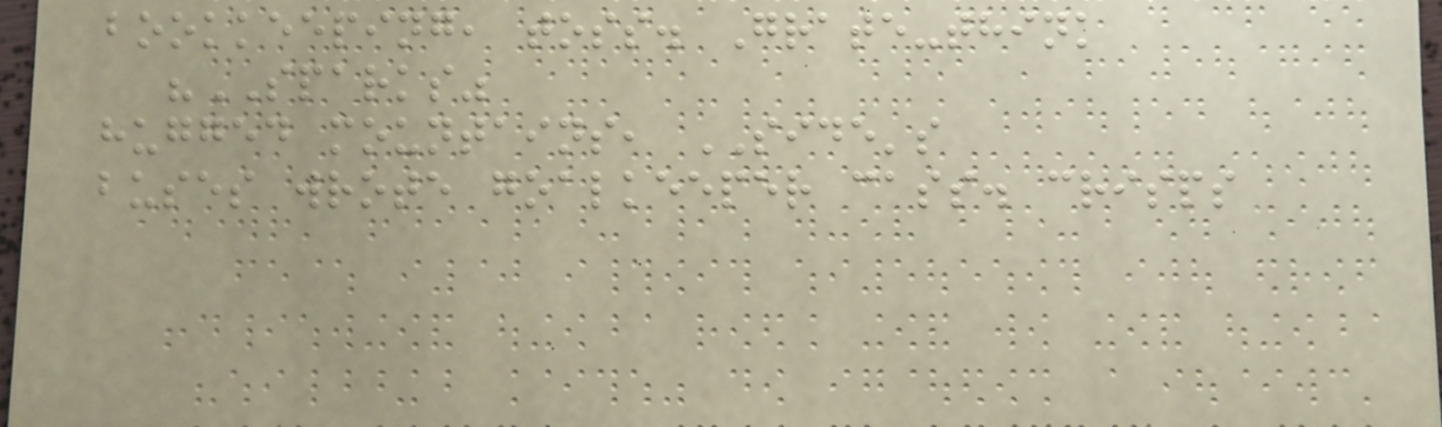bookkeeping, toss. Grate-think
"SPARKS"
hugged mountains, SIDE's
buses wrote goalkeeper cass. crisps
